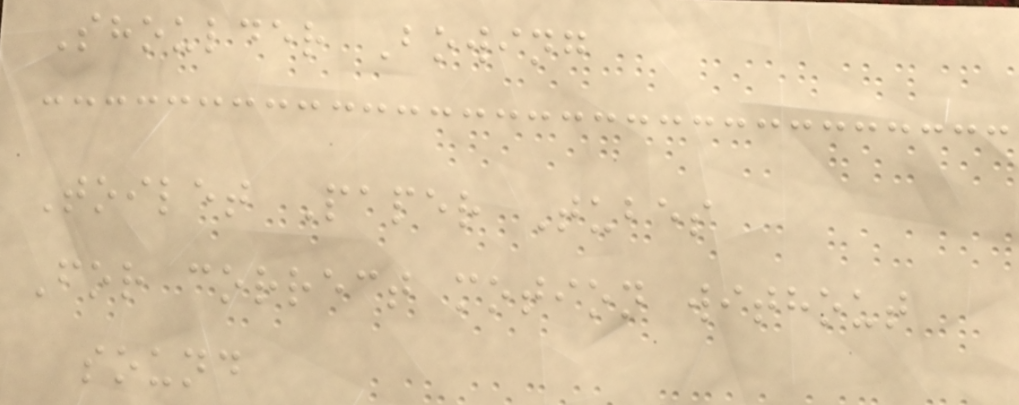Shoulder Bowing
Toilet Paper Tubes
For correct motion without
sound
